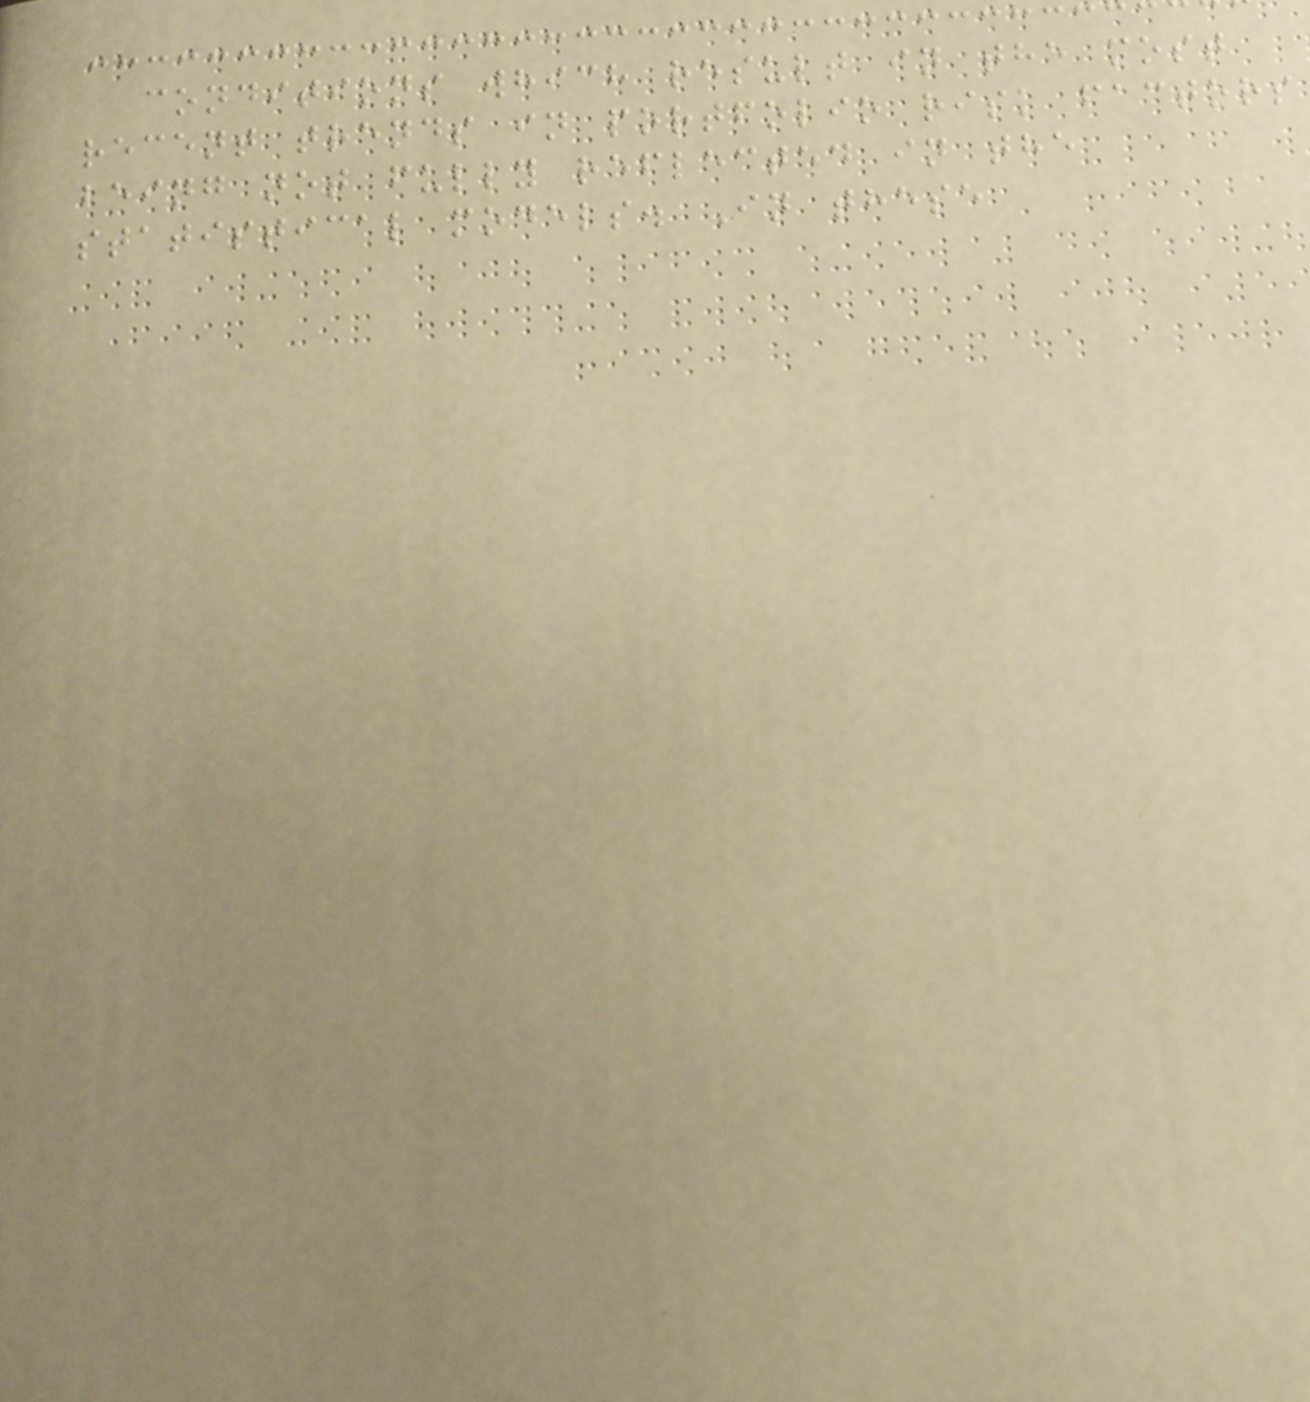conditions which result in the most
recent trends in portfolio risk factors
being not fully reflected in the
statistical models. In these
